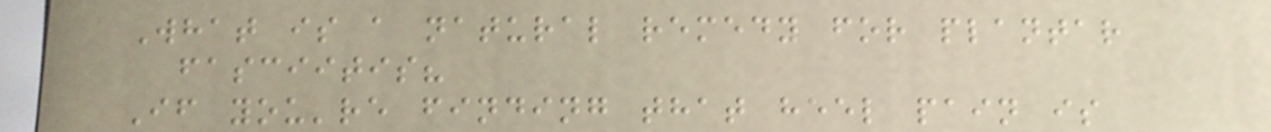What is a natural remedy for plantar
fasciitis?
If you're finding that heel pain is
